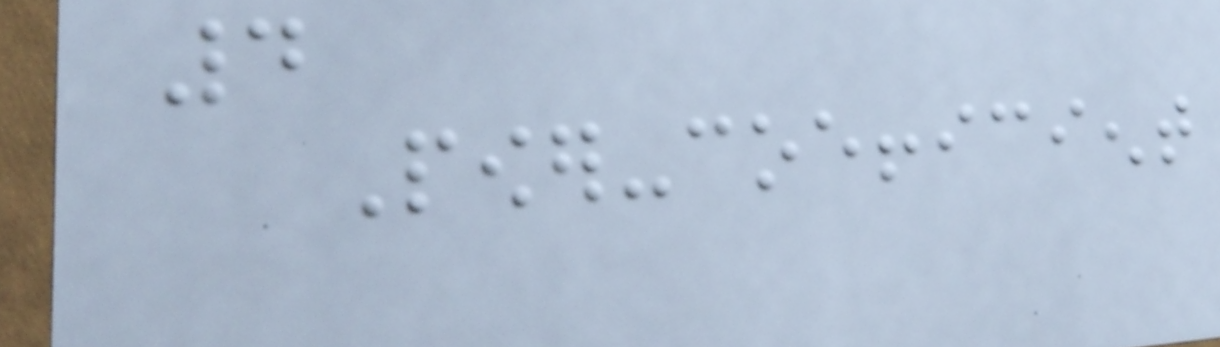4
Power-coefficient
